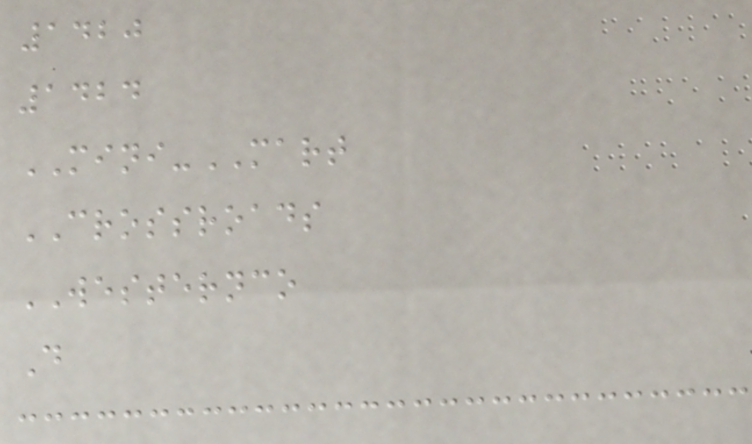1420
1424
MINI-MART
CROSSROADS
WESTERNCO
D
